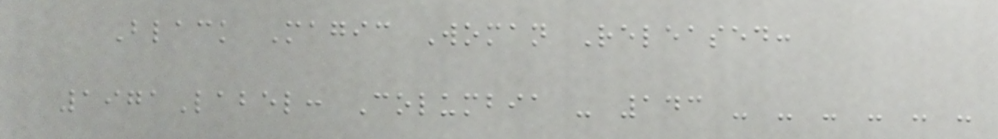Black Magic Woman Released:
1971Label: Columbia - 143 - - - - - -
